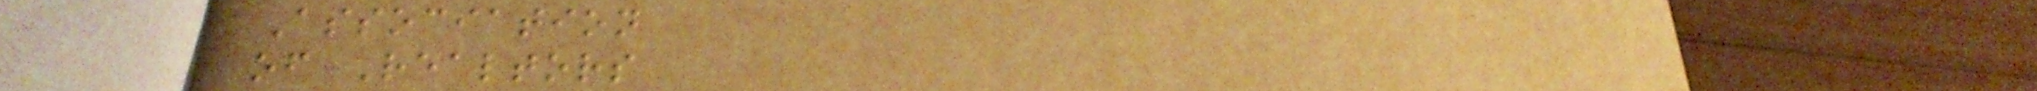Association
of Realtors
